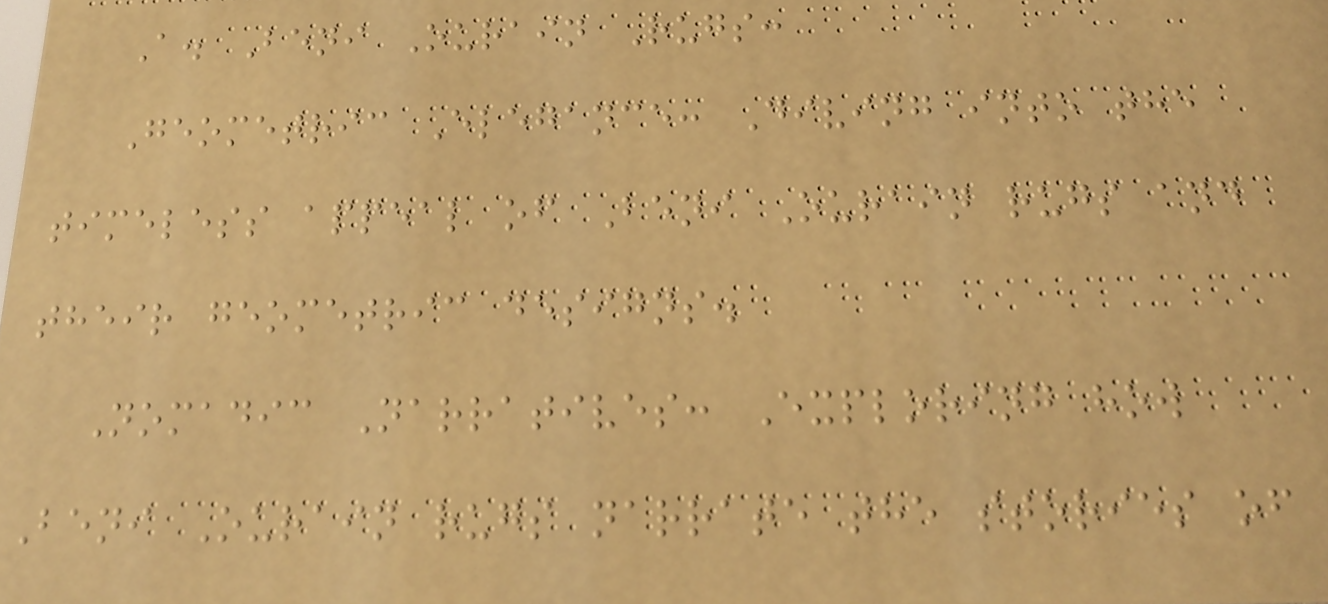A. Beni Ourain Rugs:
Geometric Elegance: Diving into the
timeless appeal of Beni Ourain rugs and
their geometric designs.
Nomadic Narratives: Exploring how
Beni Ourain rugs narrate the stories of
